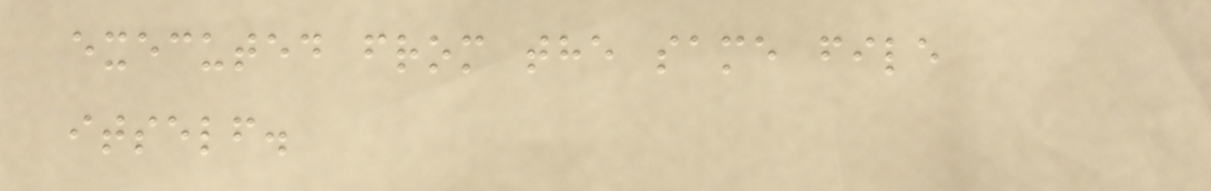executed from the same file
itself.
